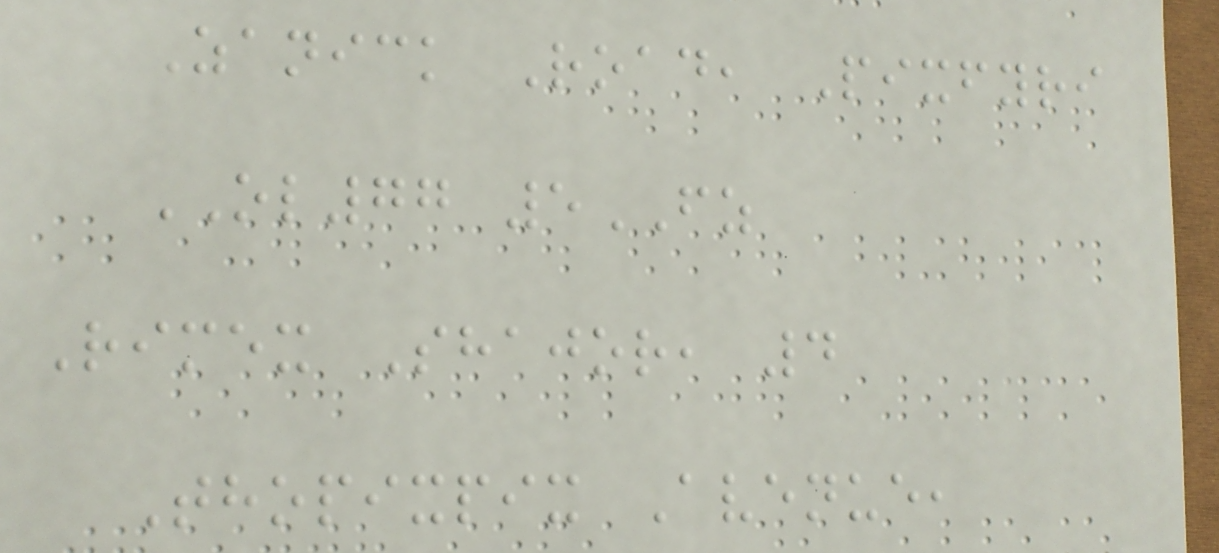Zanick Road, Pixfyri
OL77 5FZ
Rimex Shajor, 4
Thopixpix Avenue,
